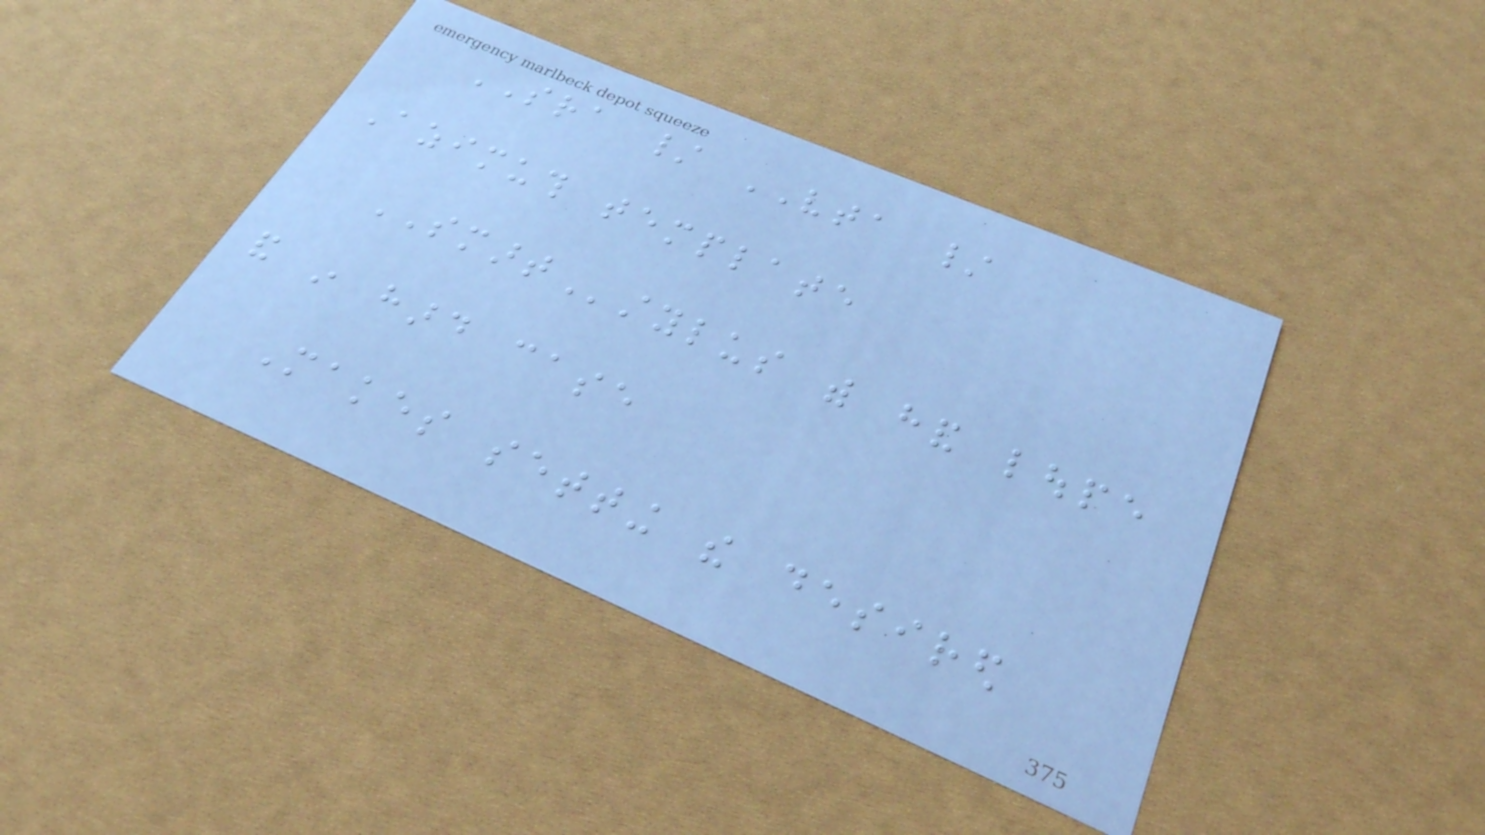SRA / VTA /
Azimuth template
SMARTstylus with hand loupe
and in hard case
Makes setting the desired
